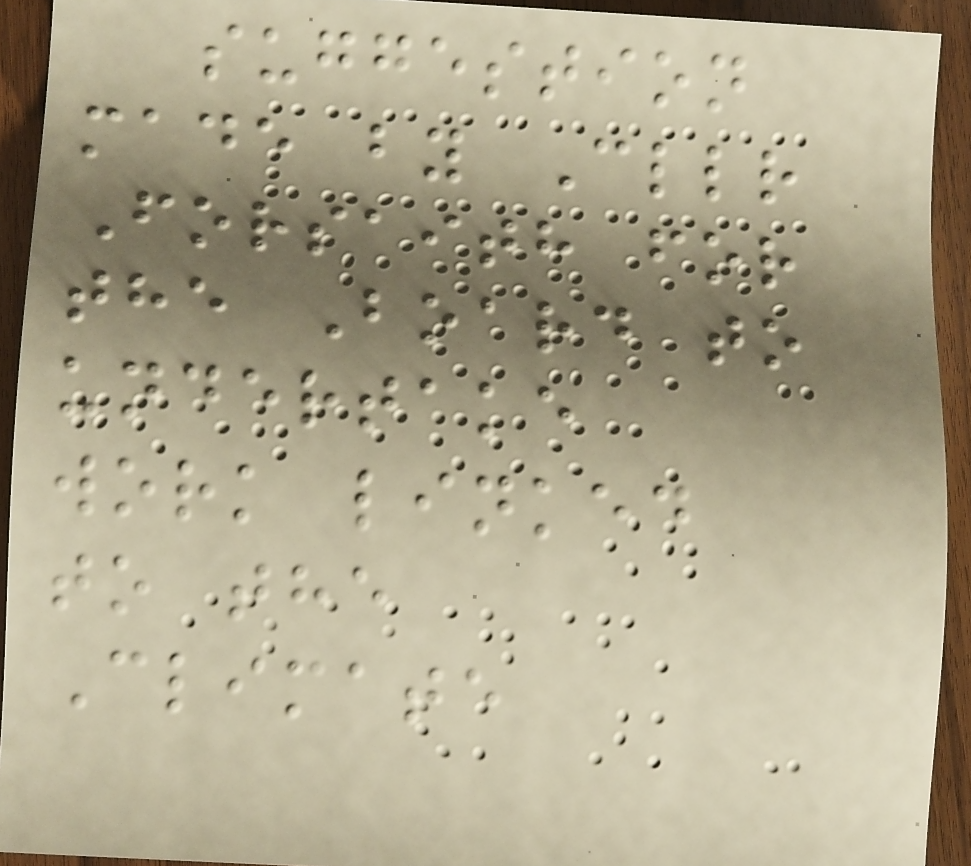suggestion
made by Cllr
Forsaith for
the Board to
undertake
work linked
to the
Climate
